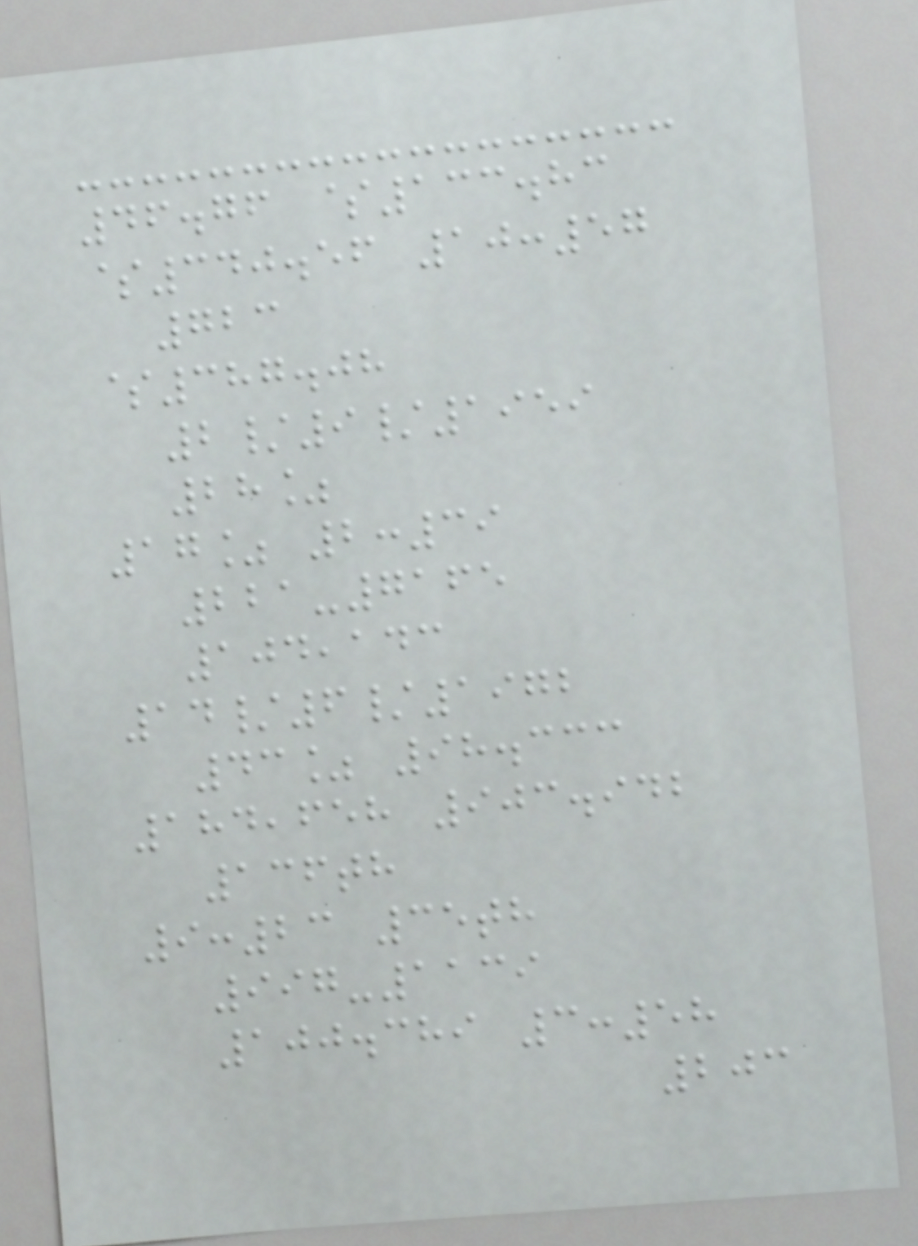46.76 $133.83
$340.56 10:57
723
$387.08
2/9/1959
28%
17% 2:39
221-7165
104,143
14/6/1972
43% 98.333
184,658 903.942
136th
9:23 35th
997-1139
100.389 3:58
203
